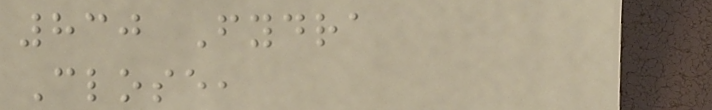830 Fydra
Close,
